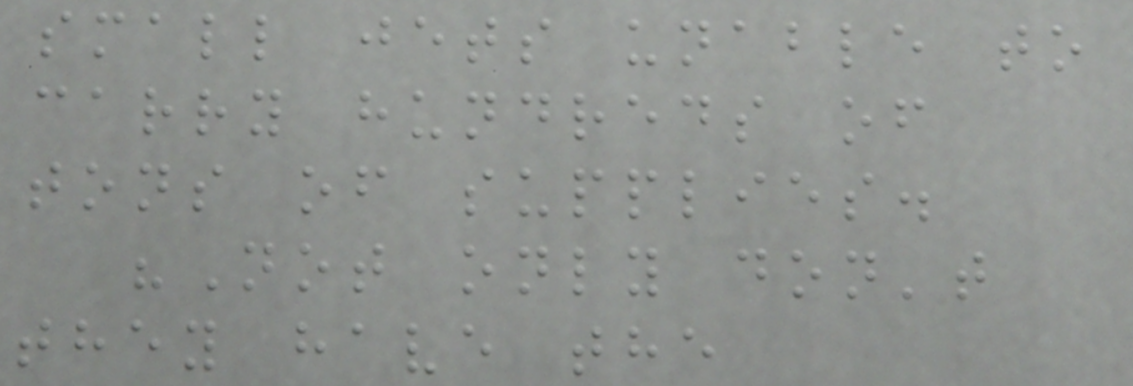small jets unable to
carry hundreds of
tons of supplies.
"Not only don't
they have the
